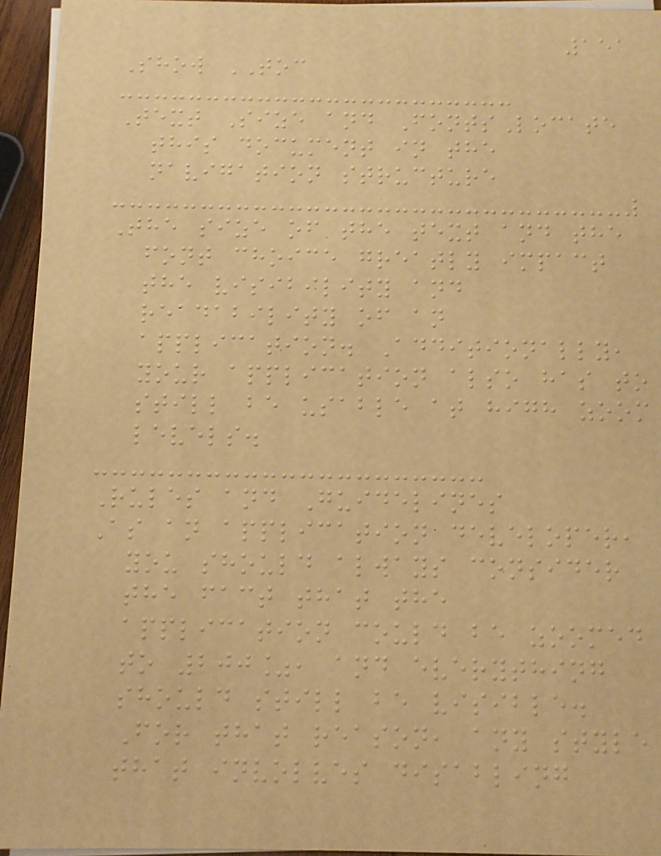151
Show TOC
Text Size and FontsLocate
this document in the
navigation structure
The size of the text and the
font choice greatly impact
the visibility and
readability of an
application. Additionally,
your application also has to
still be usable at high zoom
levels.
Rules and Guidelines
As an application developer,
you should always consider
the fact that the
application could be zoomed
to 200%, and everything
should still be visible.
For that reason, any style
that involves disabling
